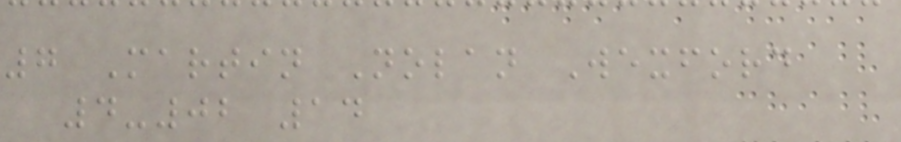7 Martin Nolan Wexford
4-02 14
